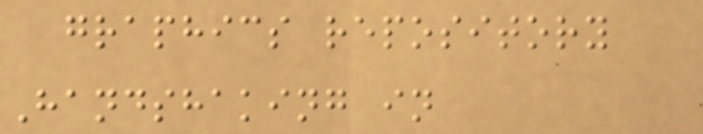graphics repository
Handshaking in
